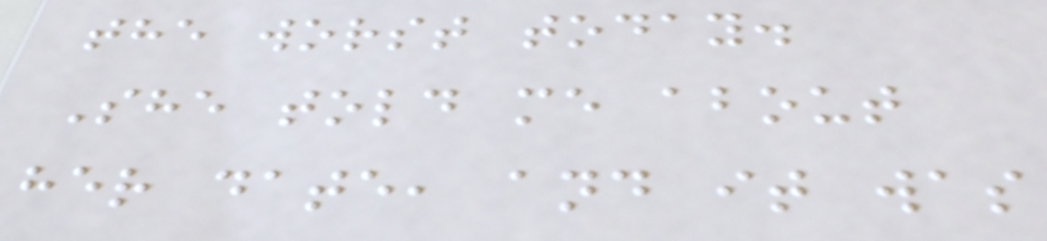the worst today.
She told me about
her date, and it was
